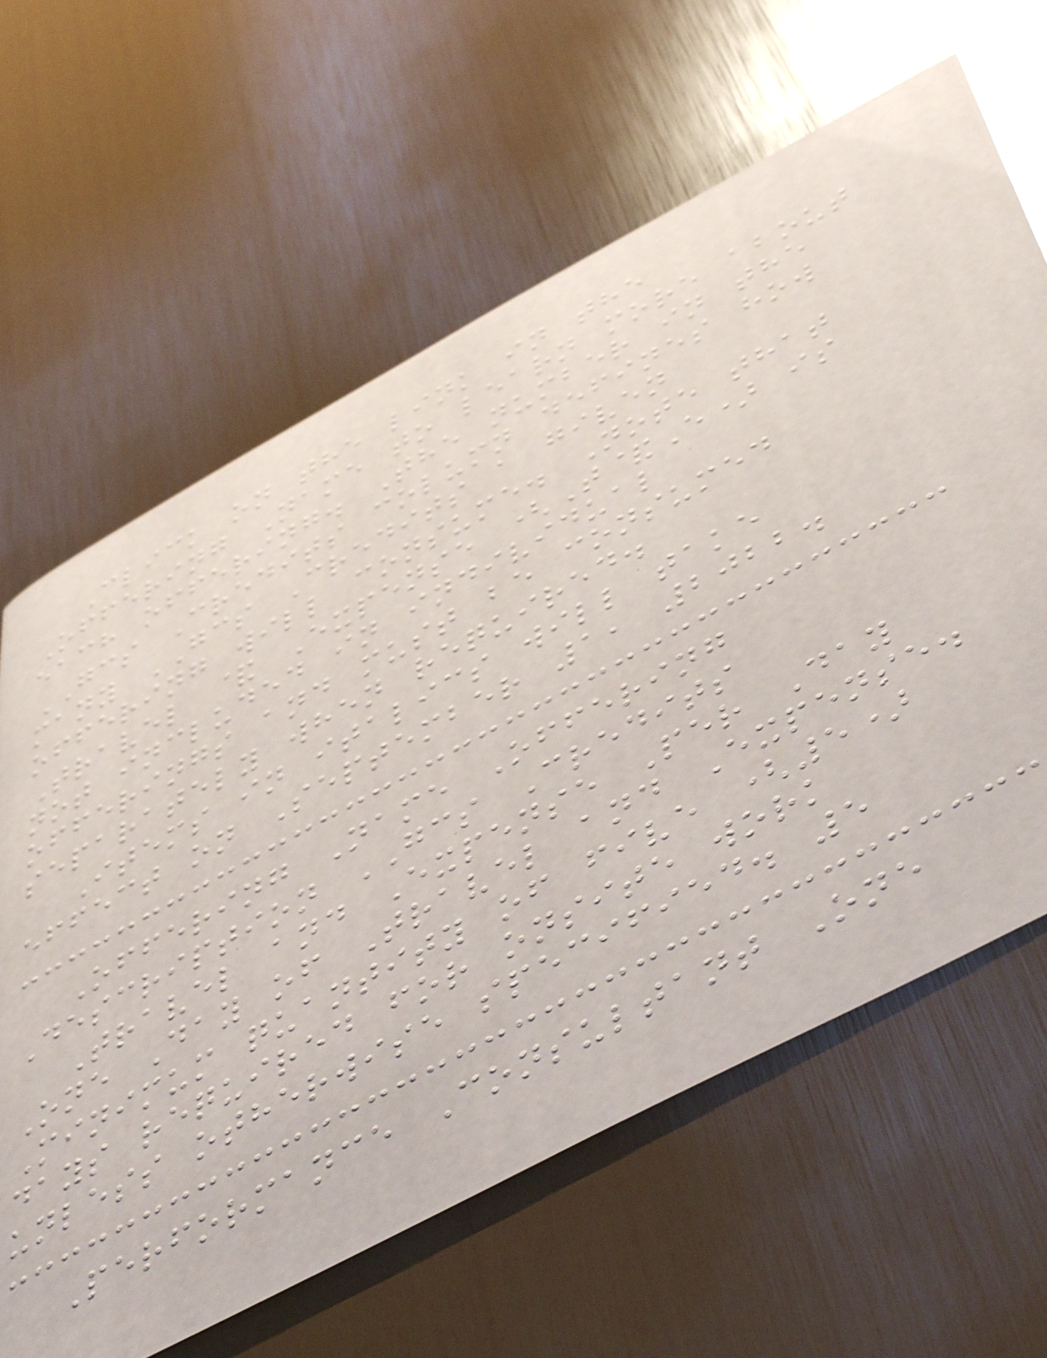Click on the link in the
Offering Name to learn more about
each offering. The number in the
GCS Credits column defines how
many GCS Credits a given
offering will consume. Note that
Travel & Expense (T&E) is
not included in individual
offerings and must be consumed
separately when required.
Items in italics will take
effect on September 1, 2022.
Offering Name Offering
Description GCS Credits
Travel and Expense Per Day
One Day of Travel and Expense.
Minimum quantity of five (5)
days required for onsite work
unless otherwise specified. 5
Performance Consultant One
